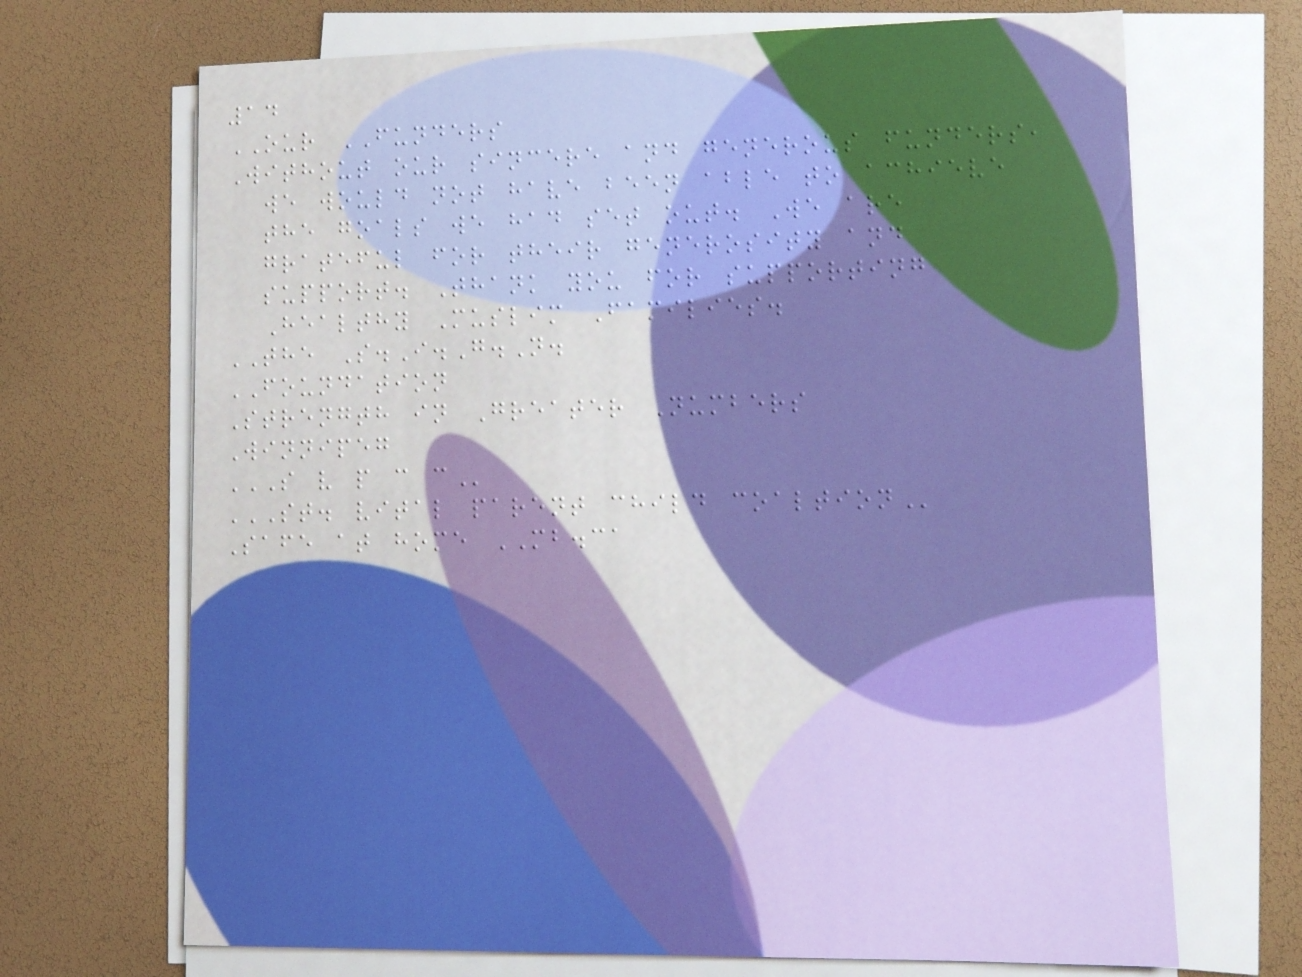14
OUR FUNDERS
Without our sincere and generous funders,
we would not have been able to achieve
the goals we had set out. We are
grateful for their generosity and
support. Thank you for supporting
Healthy Muslim Families.
THE S.I.G.N.
FOUNDATION
Strength in Greater Numbers
Winnipeg
S V P C C
ST. VITAL PARENT CHILD COALTION
Safe at home MB.ca
